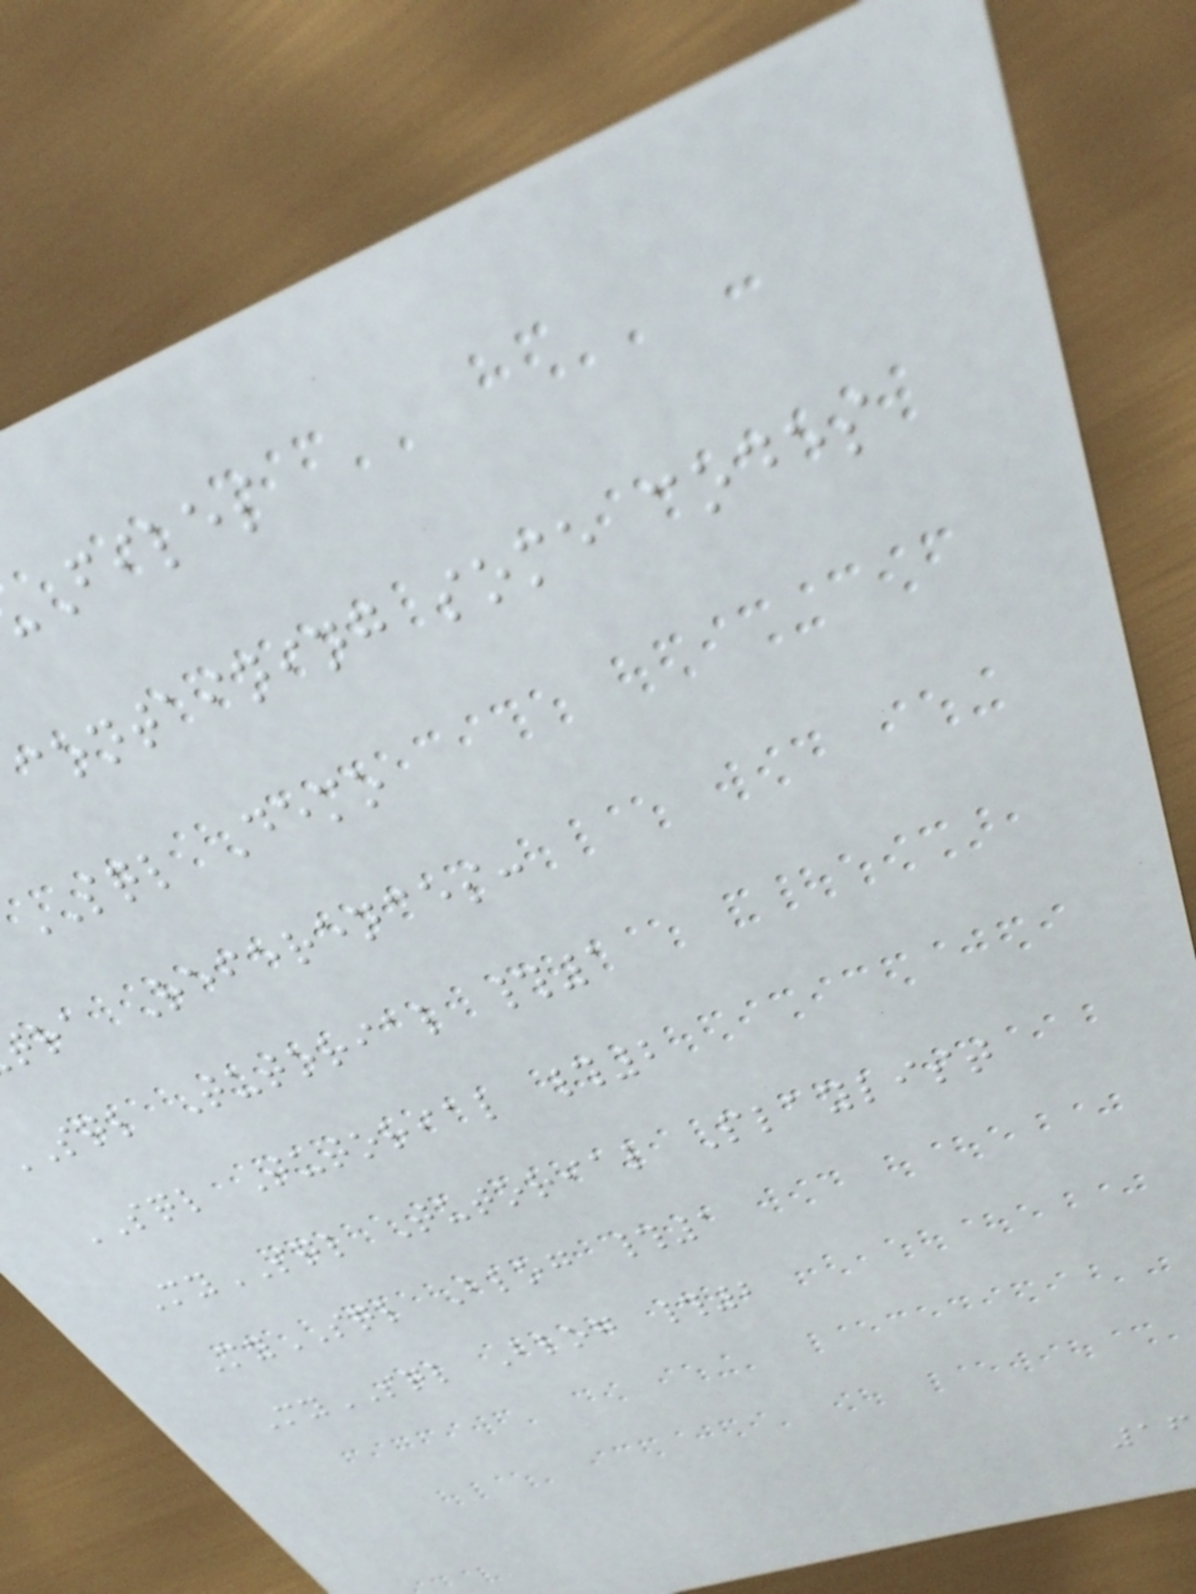Files
containing some codes
SQL Demo
ra References:
sql Tutorial #1
SQL Tutorial #2
MySQL Tutorial Playlist
MySQL Blog #1
MySQL Blog #2
